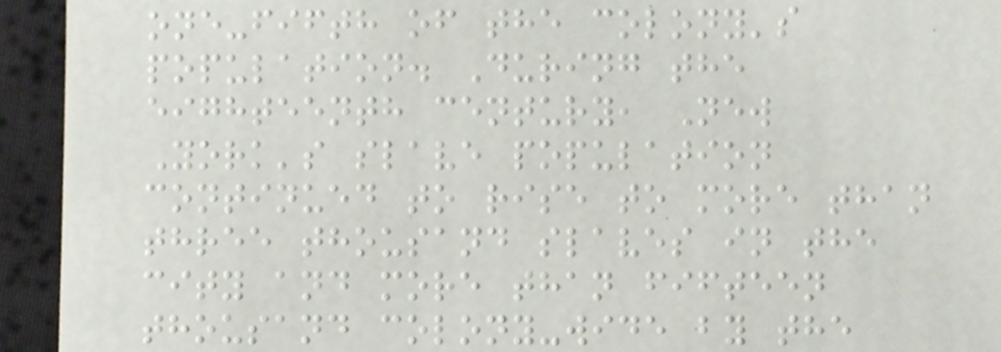one-fifth of the colony's
population. During the
eighteenth century, New
York's slave population
continued to rise to more than
three thousand slaves in the
city and more than fifteen
thousand colony-wide by the
